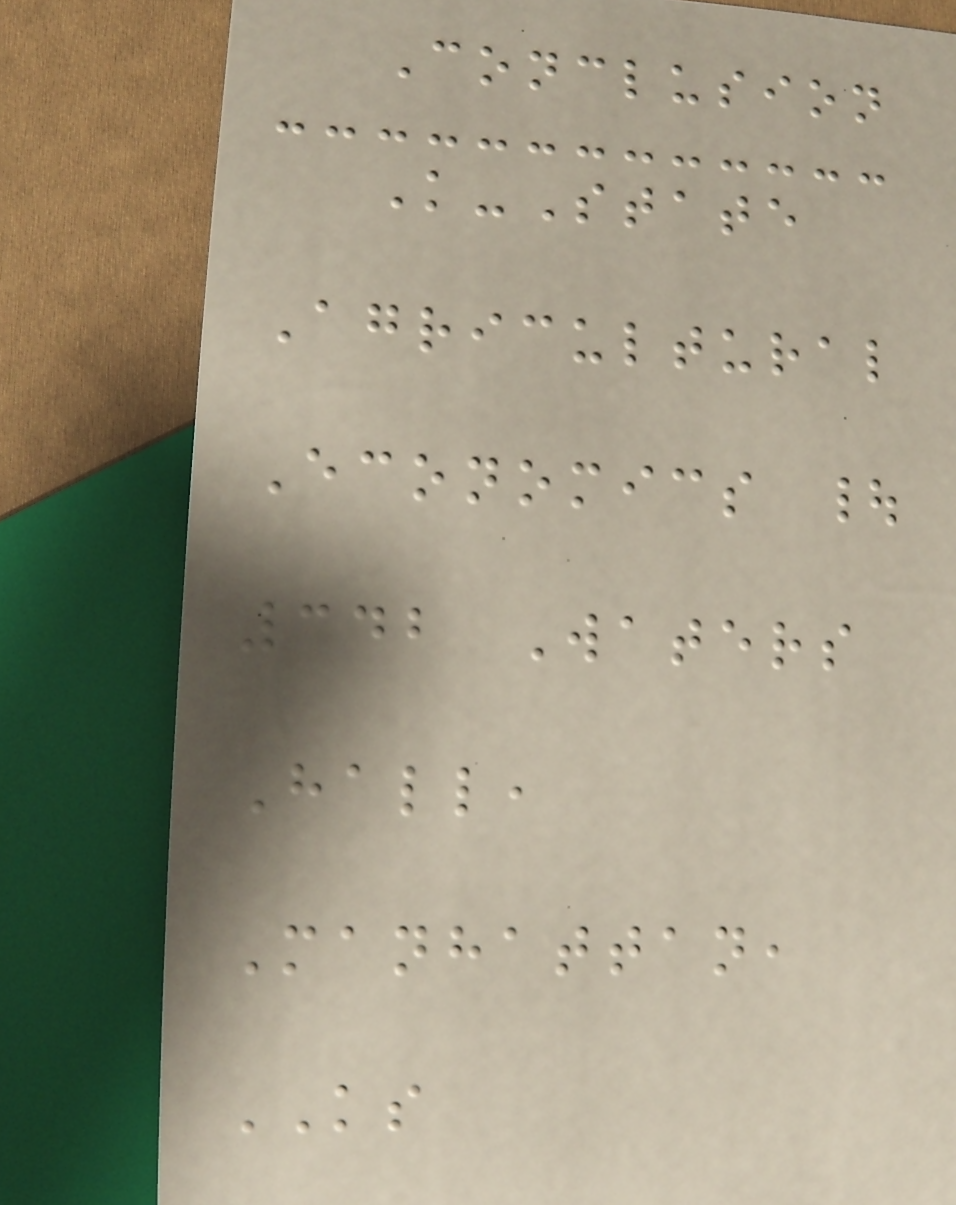Conclusion
K-State
Agricultural
Economics |
342 Waters
Hall,
Manhattan,
KS
